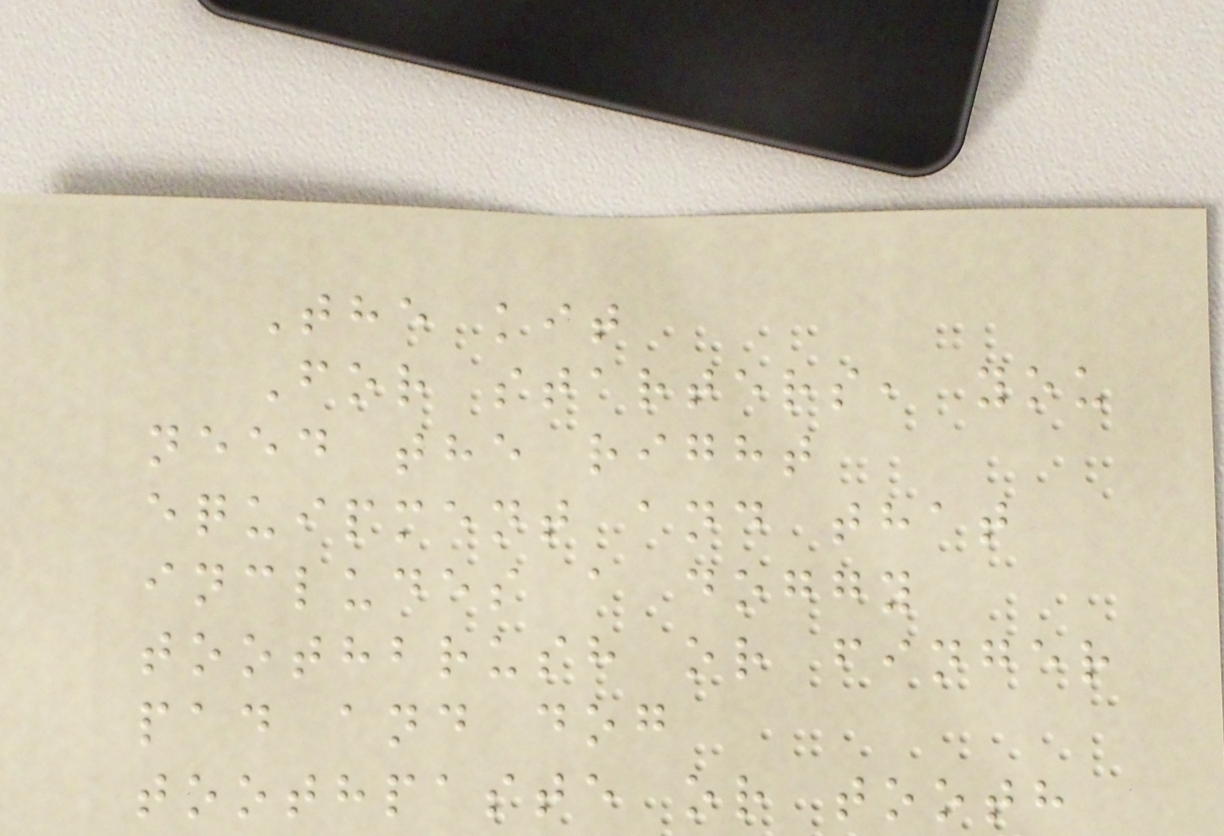The kit
For starters, you
need the right
equipment and that
includes a doggy
toothbrush or finger
pad and dog
toothpaste or tooth
